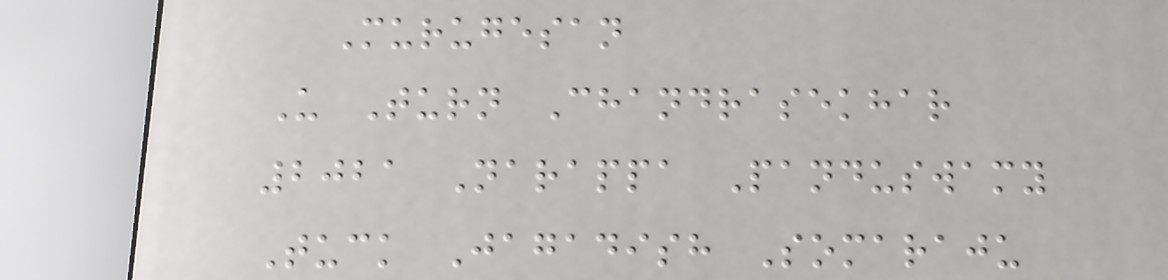Murugesan
U Turn Chandrasekhar
2021 Narappa Panduswamy
Tuck Jagadish Somaraju
